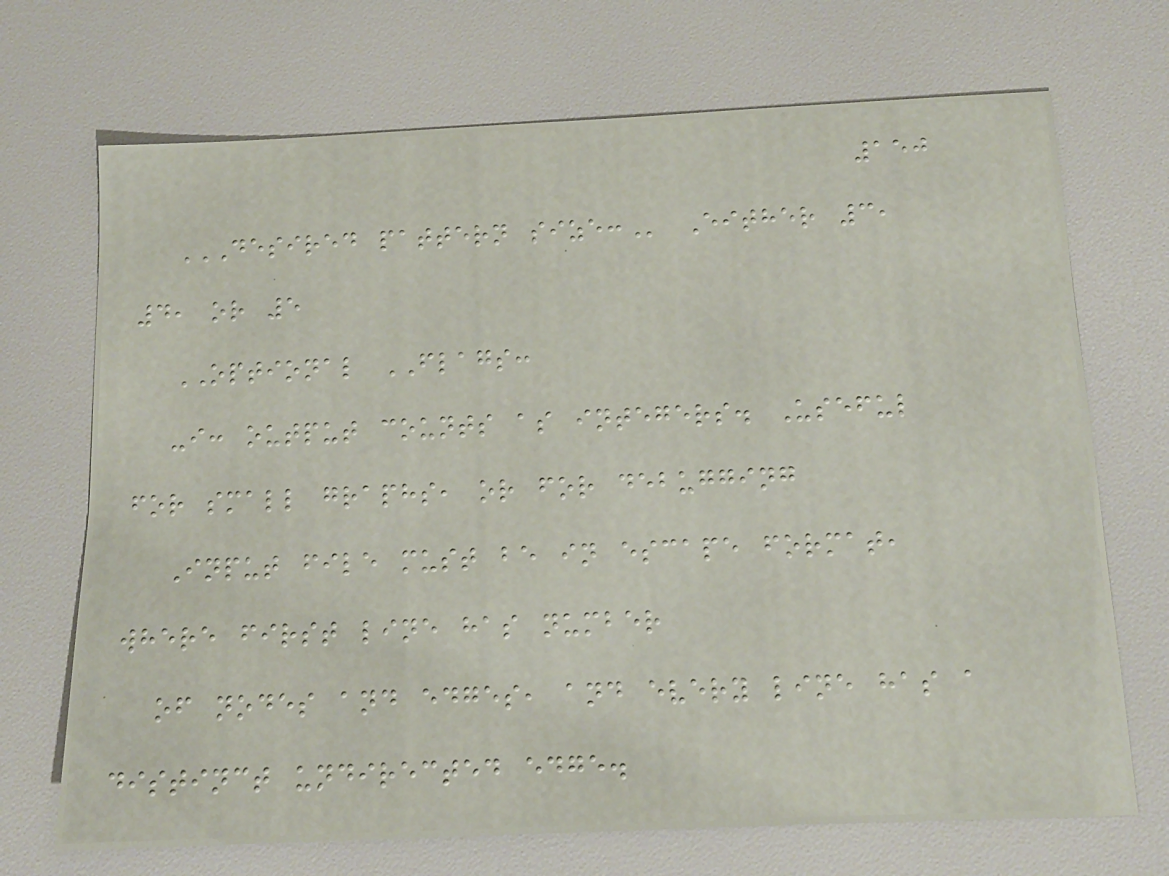150
DESIRED PATTERN SIZE: Either 3,
4, or 5
OPTIONAL FLAGS:
-i: output counts as integers. Useful
for small graphs, or for debugging
Input file must be in escape format,
where first line has number
of nodes and edges, and every line has a
distinct undirected edge.
